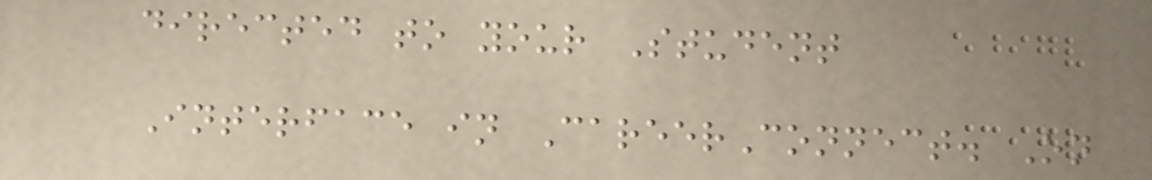directed to your Student
Interface in CareerConnect. On
